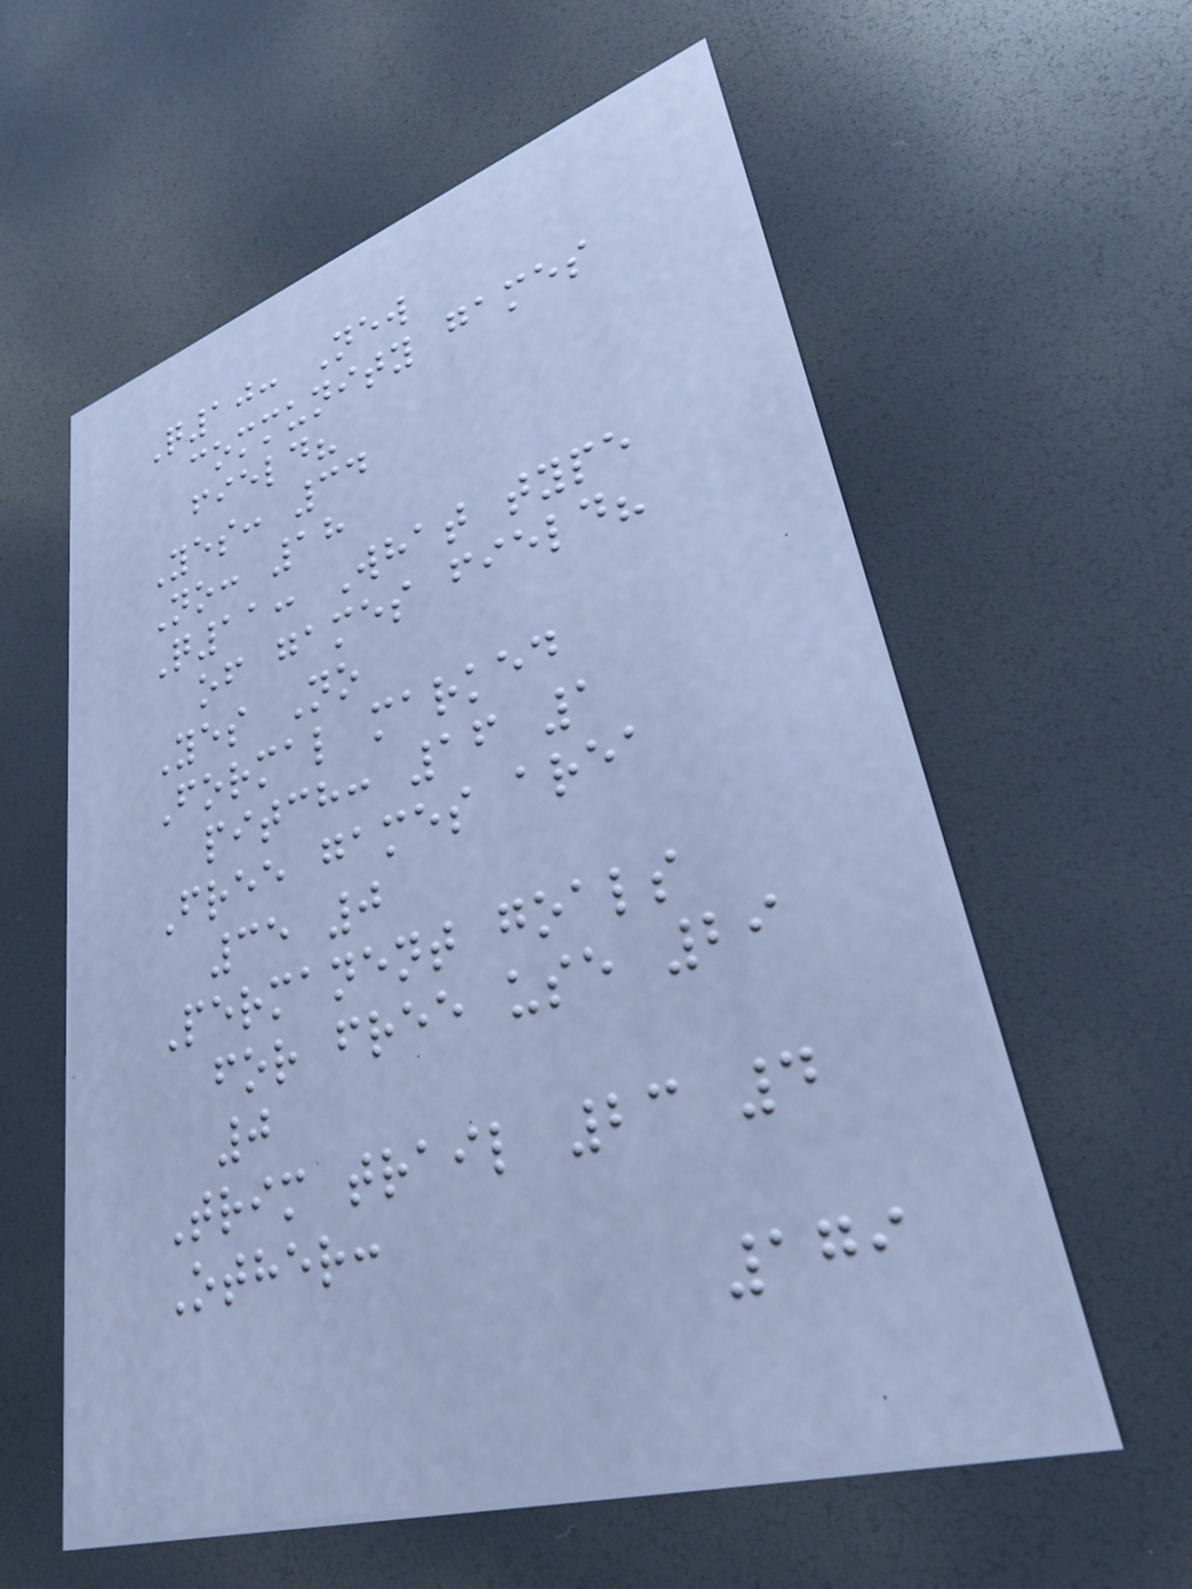Q10: New
community games
field?
Yes: 34
No: 18
Q11: What type
of games field?
Yes No
Formal marked
pitch: 16 1
Free games area
35 0
Permanent goals
for free use 29
0
Trim trail 23 4
Other:
179
